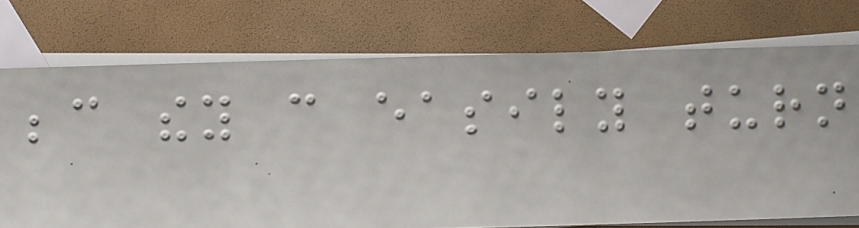because they can easily turn
